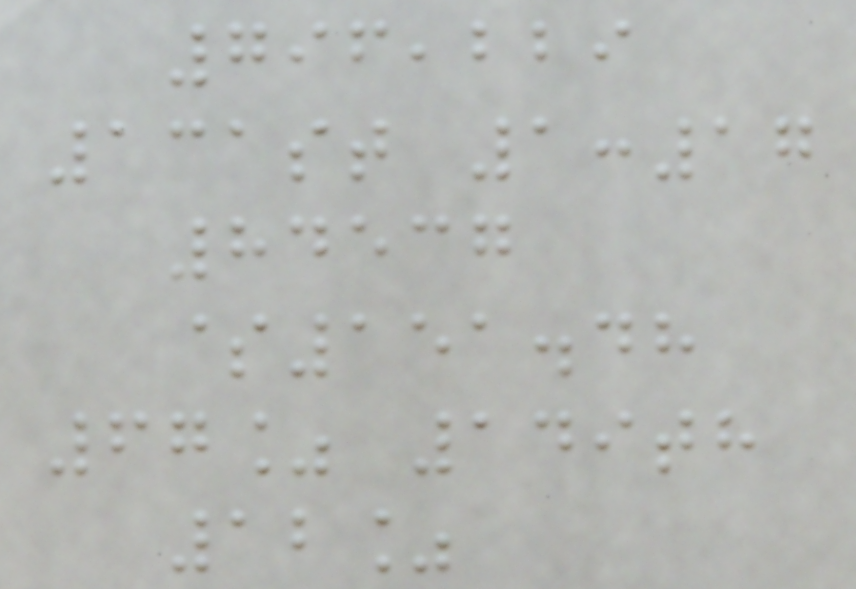796,229
131st 1:17
84537
$151.48
67% 149th
12%
